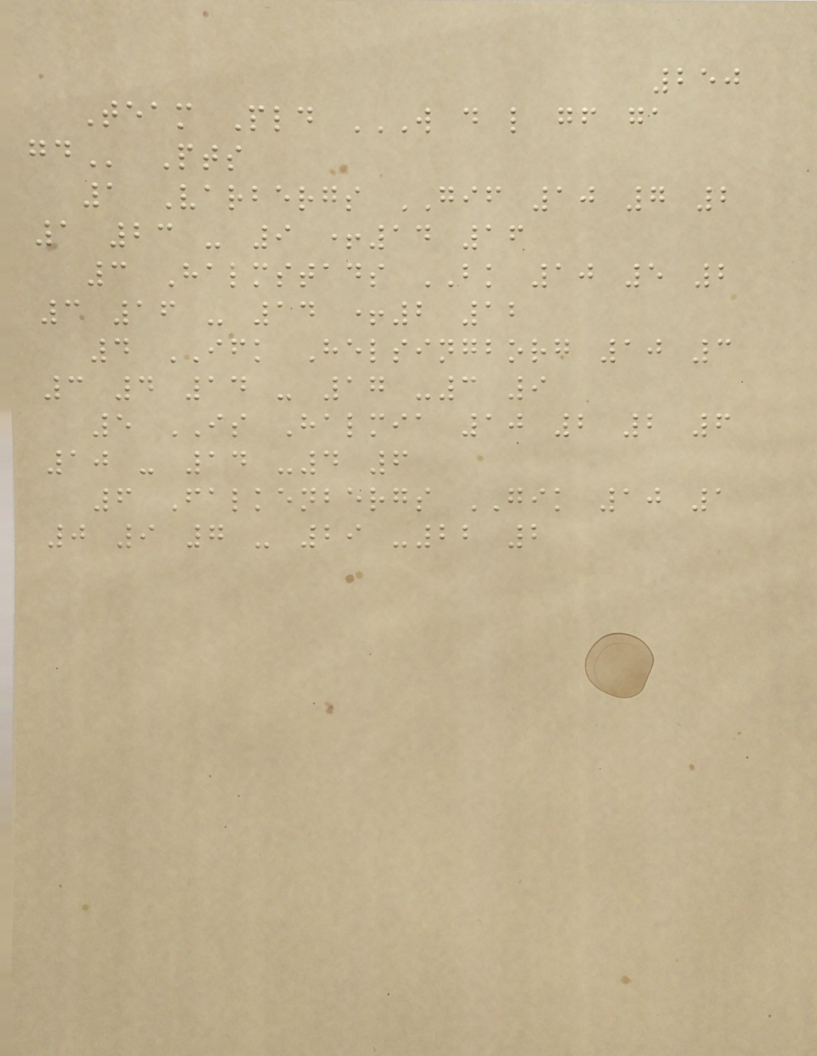250
Team Pld W D L GF GA
GD Pts
1 Varbergs GIF 10 7 2
1 23 - 9 +14 16
3 Halmstads BK 10 5 2
3 16 - 14 +2 12
4 IFK Helsingborg 10 3
3 4 14 - 17 -3 9
5 IS Halmia 10 2 2 6
10 - 14 -4 6
6 Falkenbergs GIK 10 1
0 9 7 - 29 -22 2
